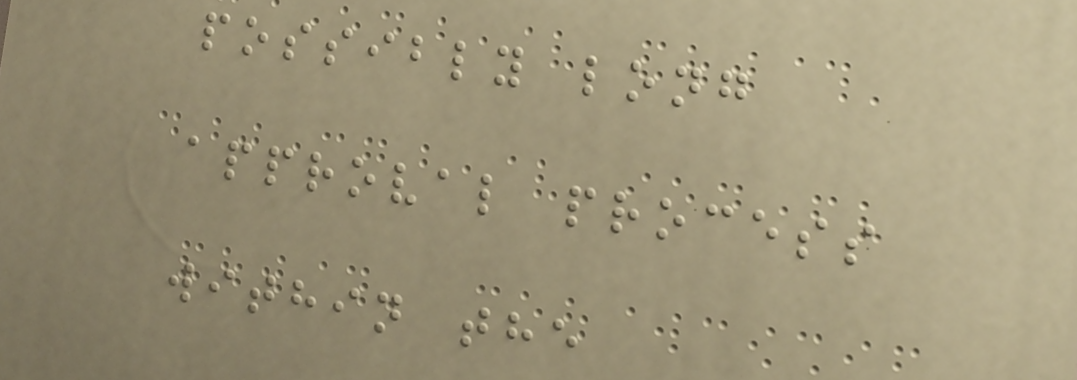possibly long
approval process
within the
